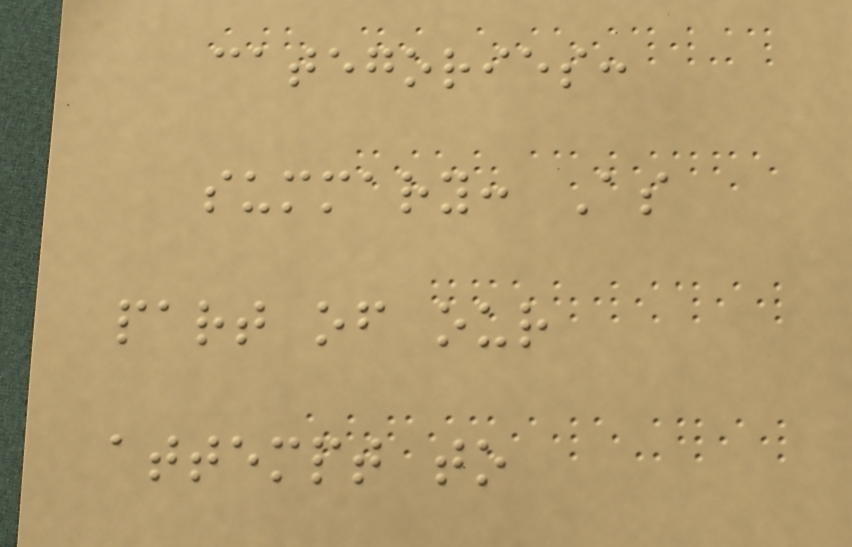categories:
summary: As
part of our
attempt to
